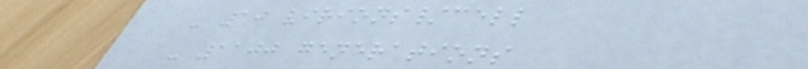- 10 virions/cell
- 1100 generations
